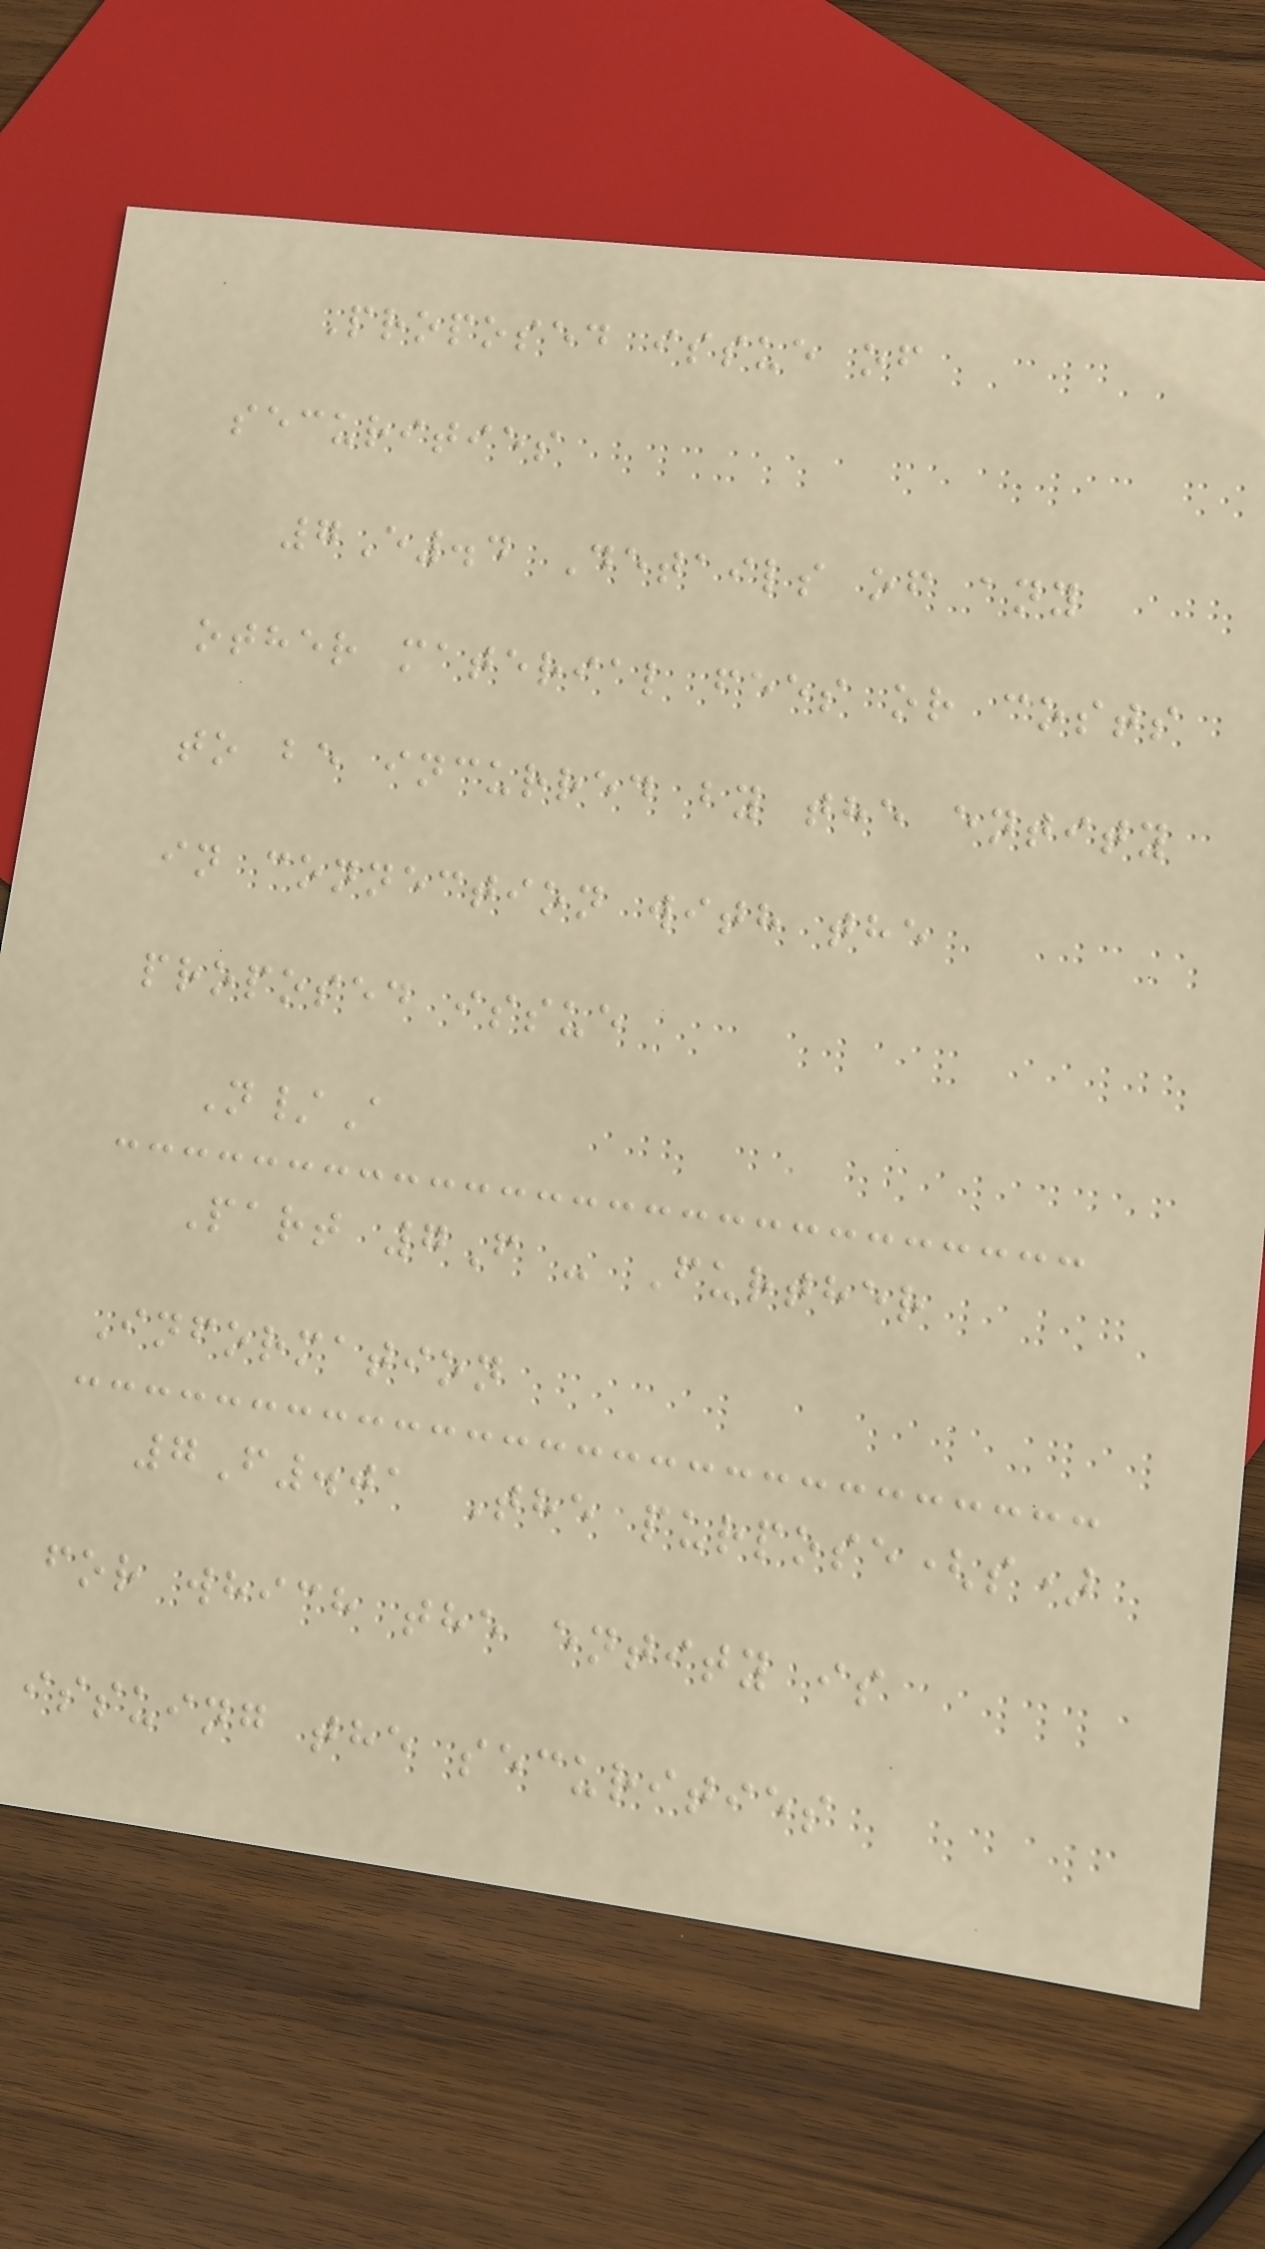Proposed issue of
securities
7E.4 Details of any
other material fees or costs
to be incurred by the entity
in connection with the
proposed issue
N/A
Part 7F - Further
Information
7F.01 The purpose(s)
for which the entity is
issuing the securities
